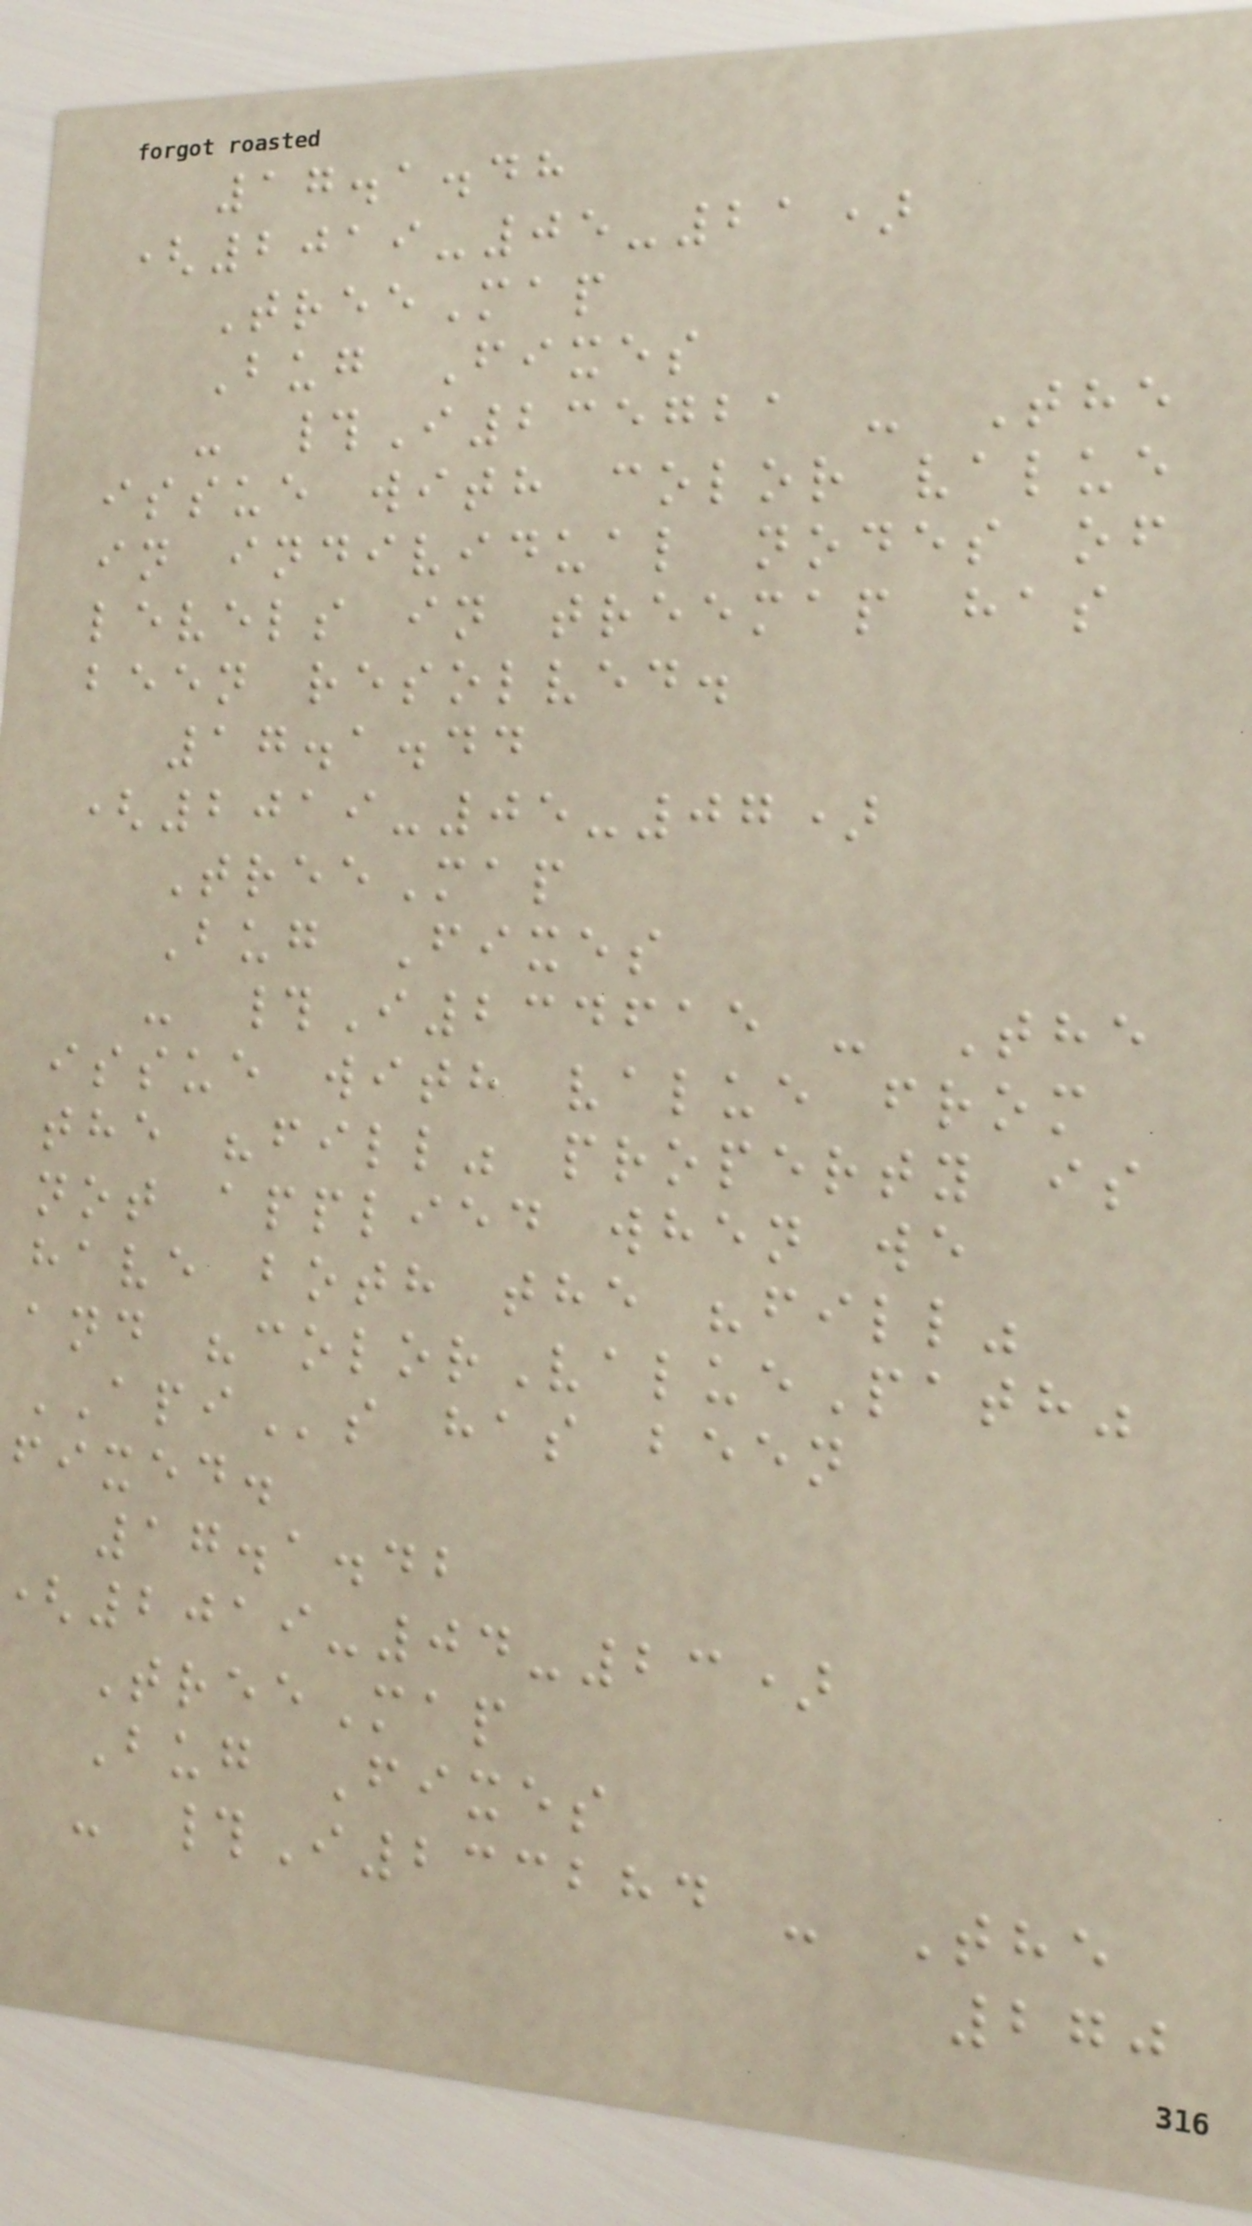17.1.48
(2019-05-21)
TreeMap
Bug Fixes
- #I235721 - The
issue with color value
in individual nodes of
levels in treemap has
been resolved.
17.1.44
(2019-05-07)
TreeMap
Bug Fixes
- #I234615 - The
issue with value from
the "fill" property is
not applied when we
have both the "fill"
and "colorValuePath"
APIs has been
fixed.
17.1.42
2019-04-23)
TreeMap
Bug Fixes
- #I233284 - The
270
